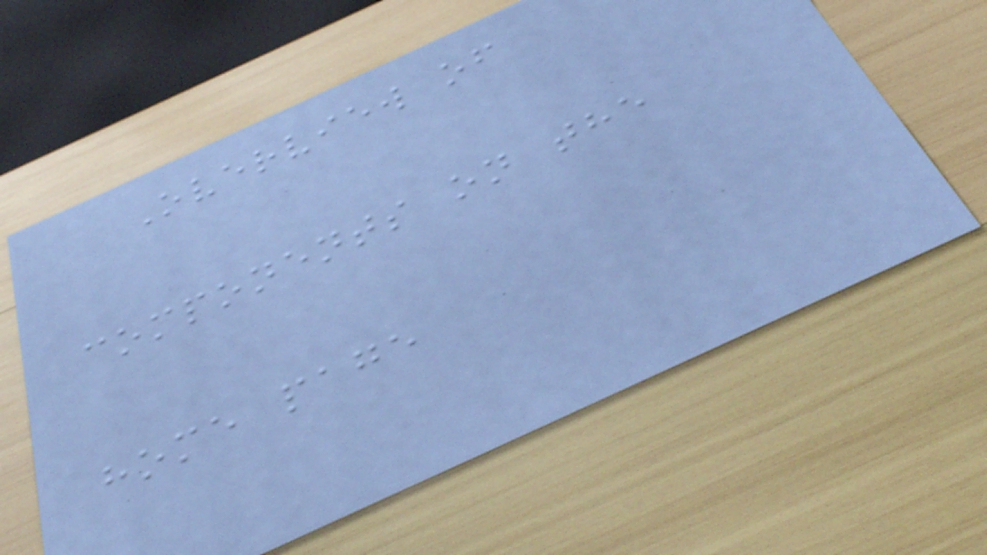Overview of
components on the
home page
